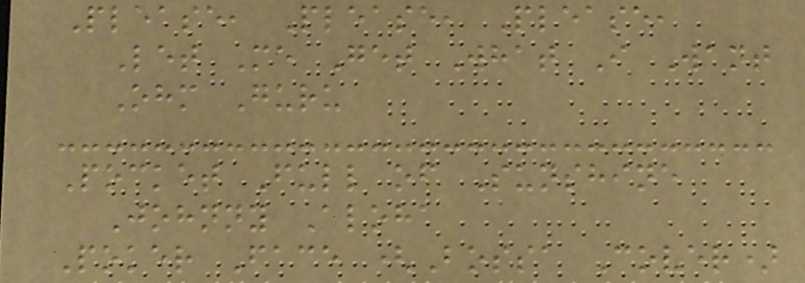Please, Please, Please,
Let Me Get What I Want
Ohm Guru
Pocket Full of Sunshine
Johnny Aloha
Poker Face (Bossa Cover)
